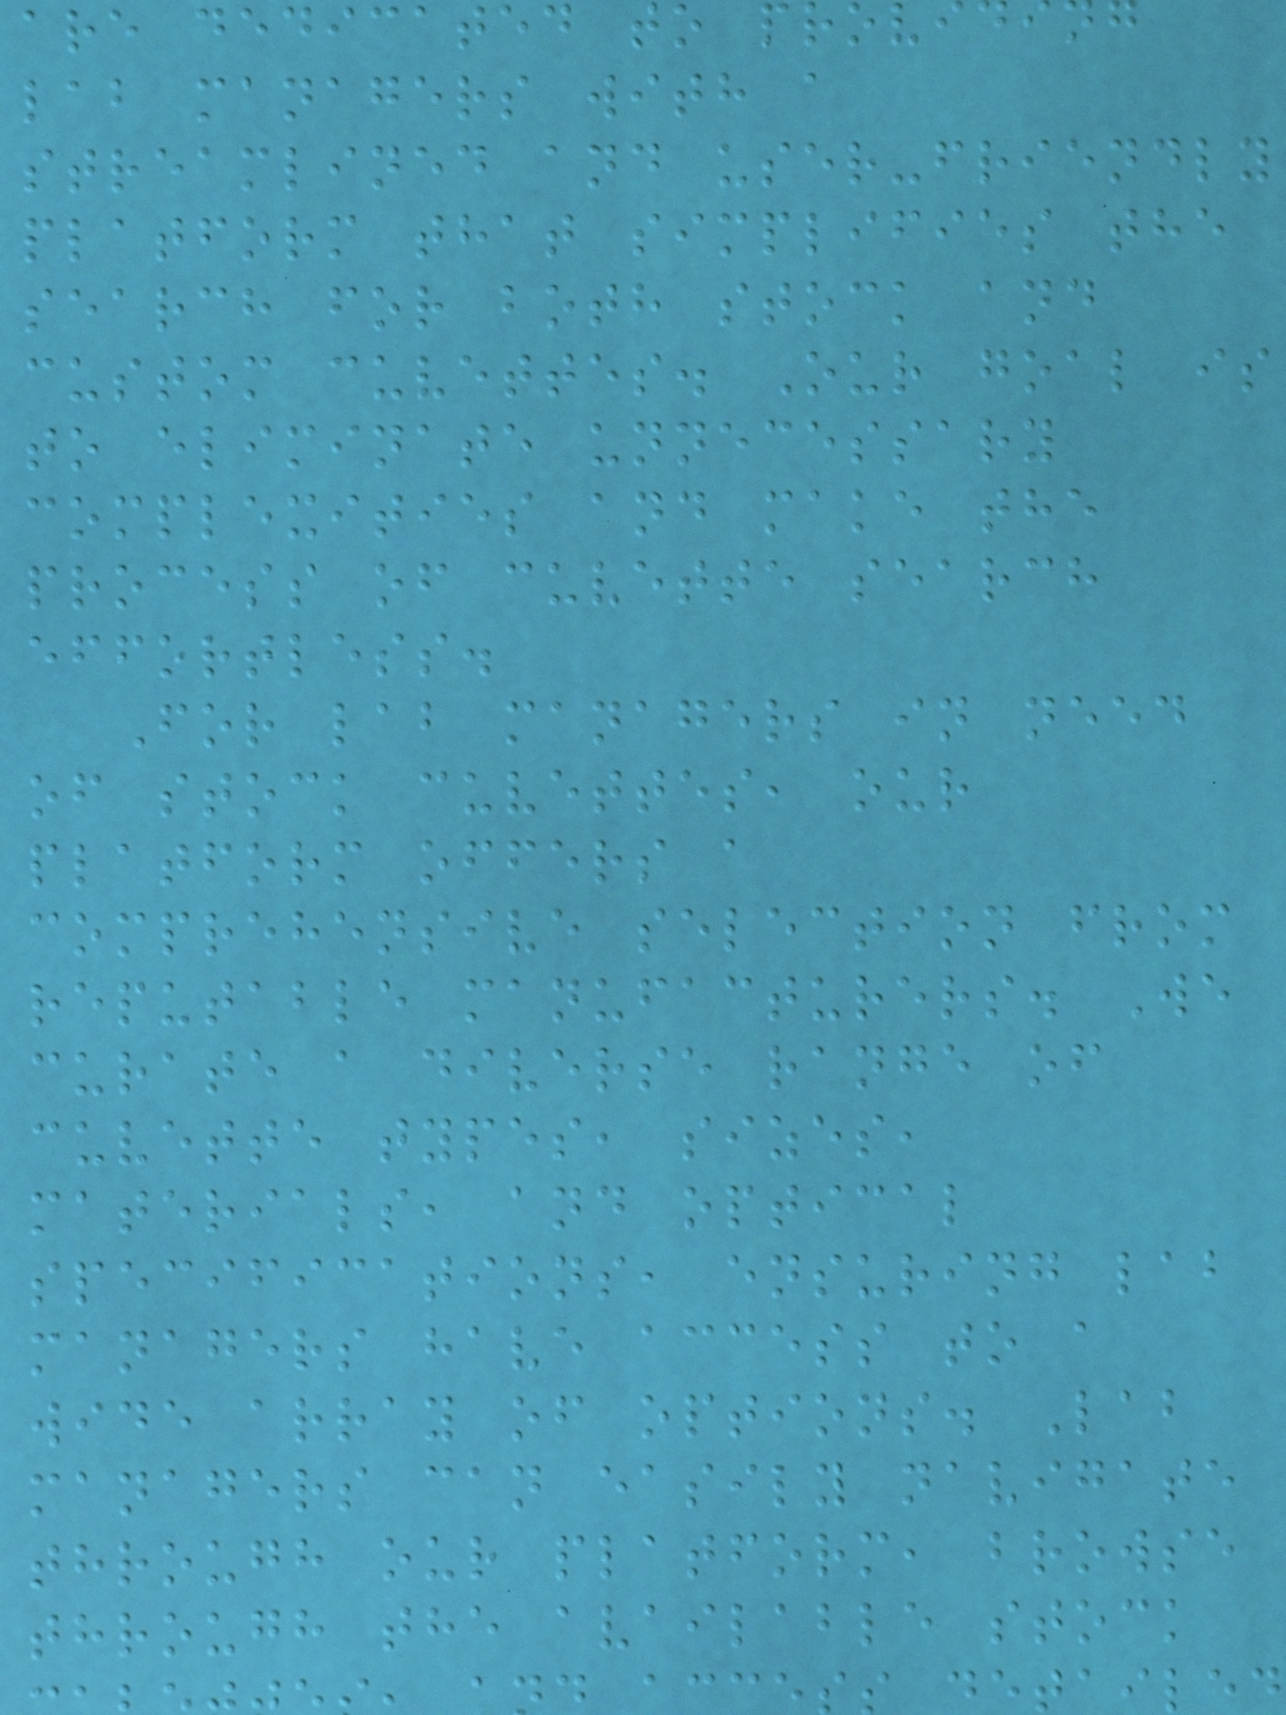are dedicated to p
lab managers with a
streamlined and user-friendly
platform that simplifies the
search for both stock and
custom cuvettes. Our goal is
to eliminate unnecessary
complexities and make the
process of cuvette search
effortless.
For lab managers in need
of stock cuvettes, our
platform offers a
comprehensive selection from
reputable manufacturers. We
curate a diverse range of
cuvette types, sizes,
materials, and optical
specifications, ensuring lab
managers have access to a
wide array of options. Lab
managers can easily navigate
through our platform, browse
through the available stock
